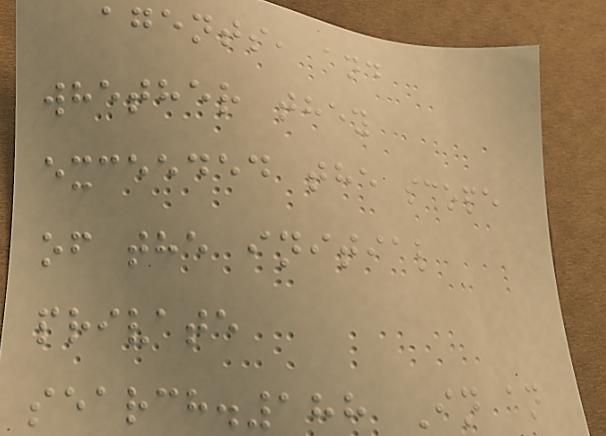agents, and
whether they
exceeded the scope
of the initial
private
search.188 In an
